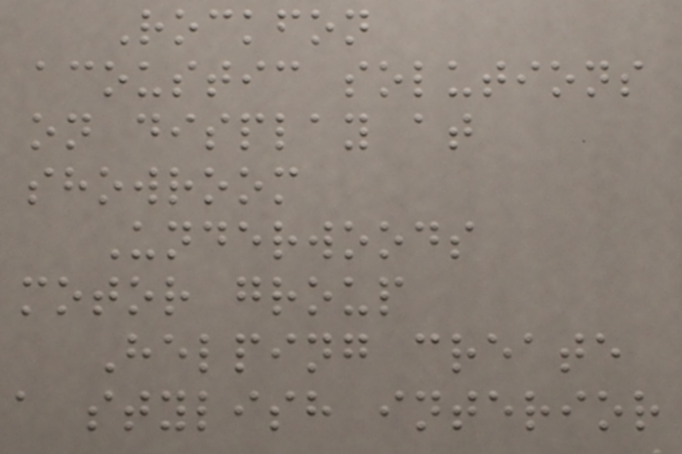Rockfon
acoustic solutions
on display at
showroom
Underwoods
motor group
Helping create
a stylish interior
